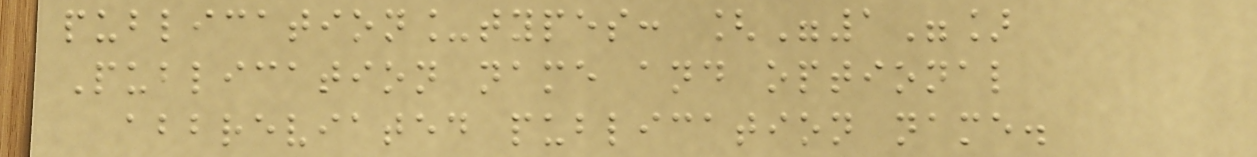publication_types: ["1"]
Publication name and optional
abbreviated publication name.
